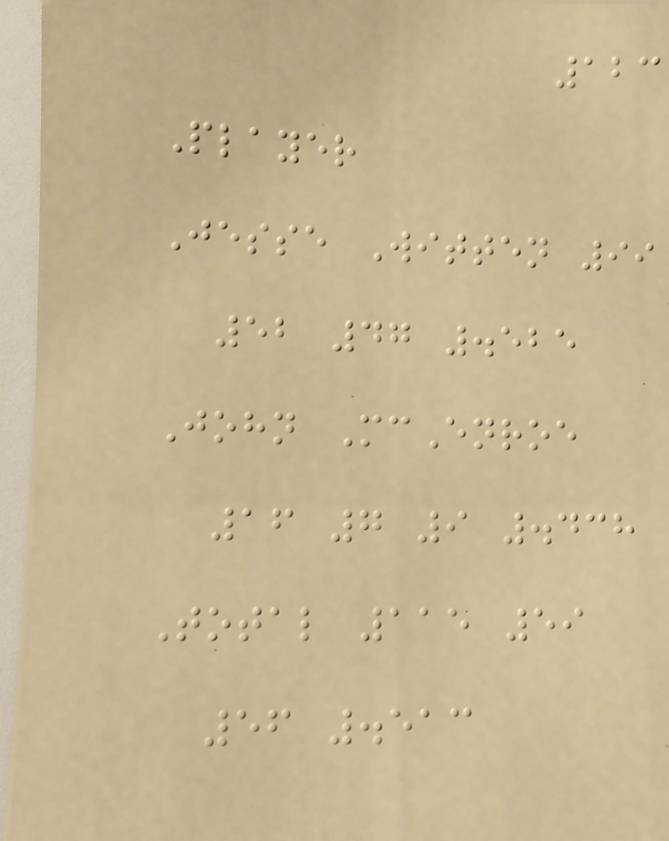123
Player
Jesse Witten 99
52 47 .525
John McEnroe
16 7 9 .438
Total 115 59
56 .513
